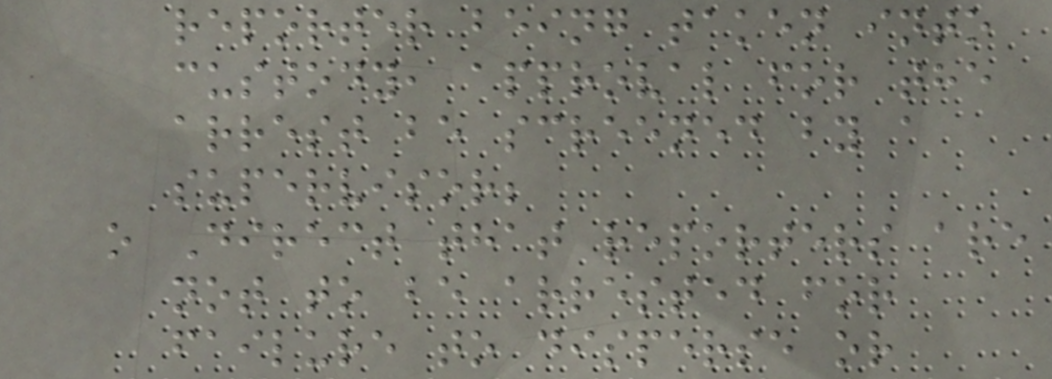reporter being taken into
custody, approval for the
arrest be screened by a
supervisor;
o Direct that reporters are
not to be arrested for
failure to disperse or
